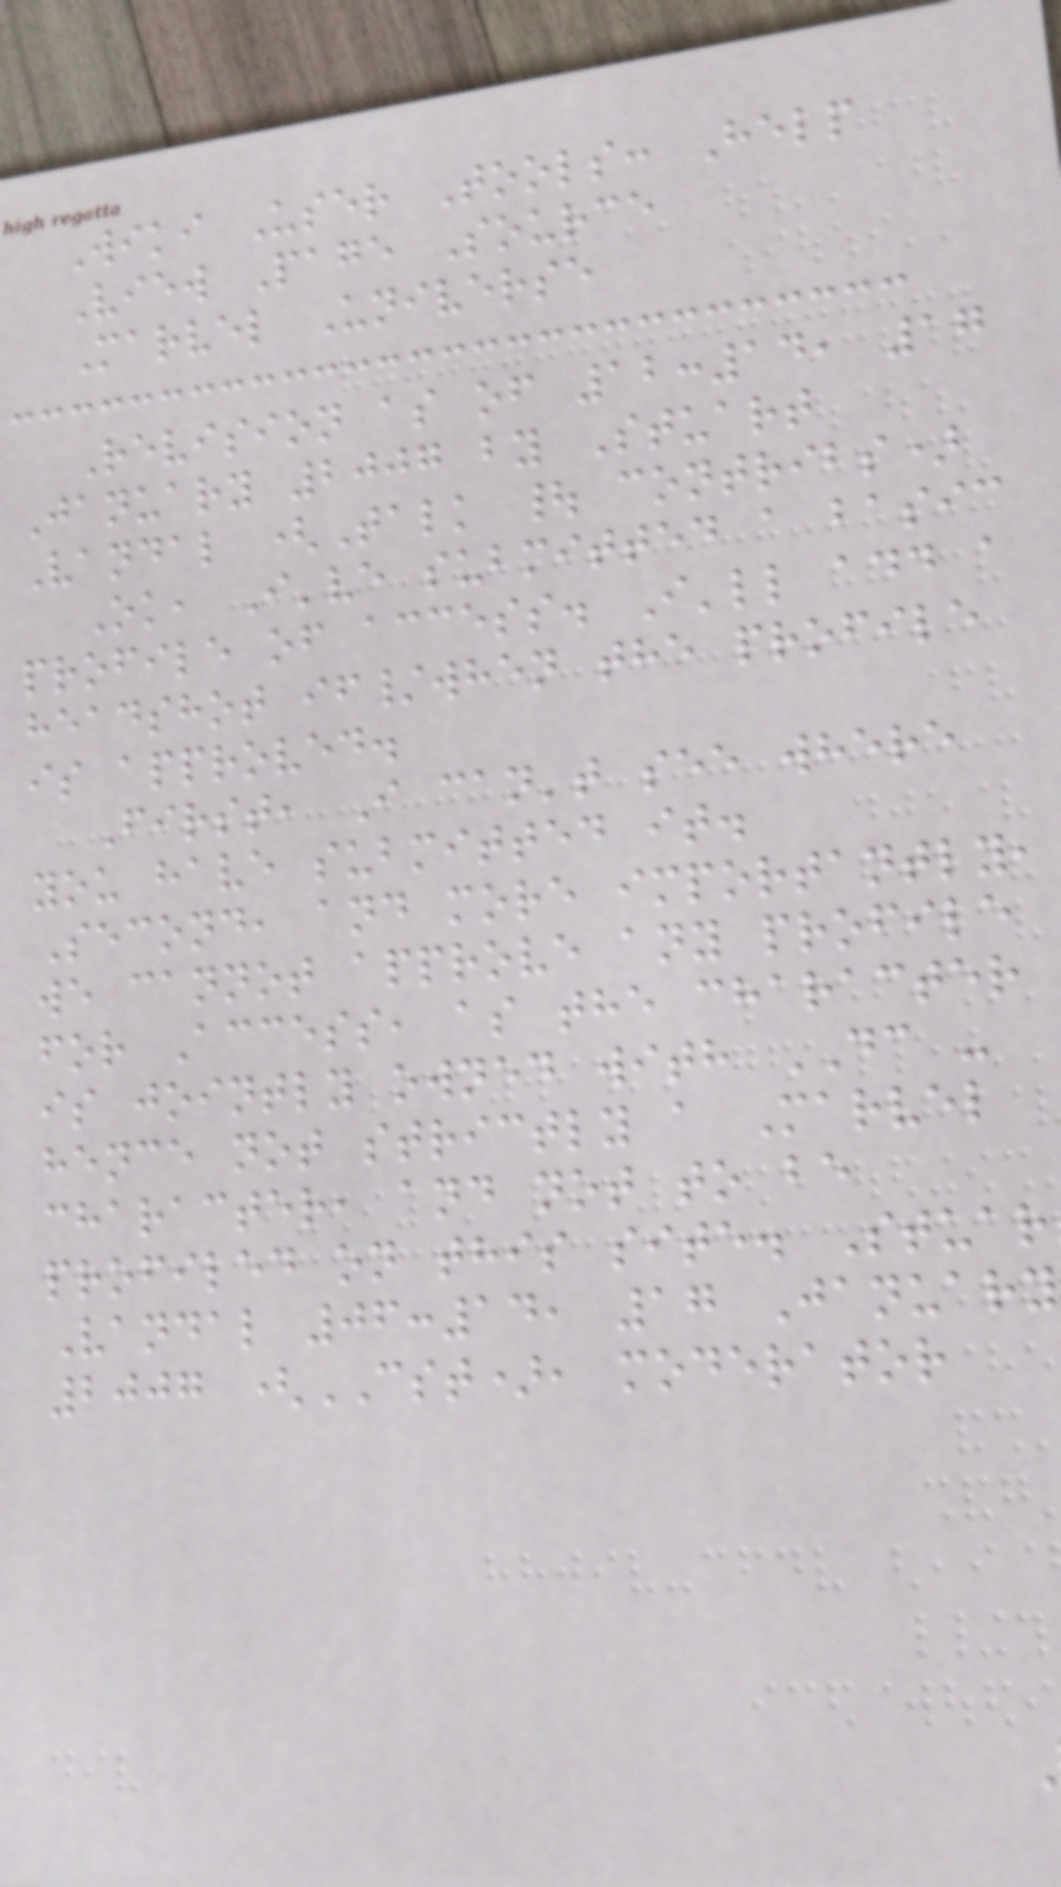Wiki User Tools: Help
View Page Source
Marvel Universe
Revision as of 12:14, 17
January 2007 by Stuart
Vandal (Talk | contribs)
Ok, I've submitted a basic
profile of access. I'll add a
headshot if/when the profile
is approved.
First, I can't see where
you have submitted it.
Second, and more importantly,
we cannot approve any profile
for Access, as the character
is jointly owned with DC -
hence not strictly a Marvel
character, and not to be
profiled on this site. Stuar
Vandal 06:14, 17 January
2007 (CST), moderator
